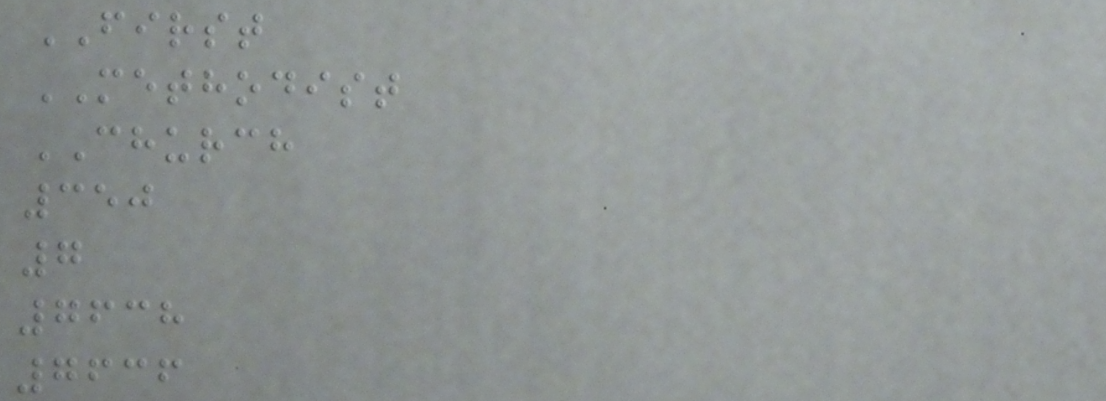FIRST
METHODIST
CHURCH
350
7
7638
7636
